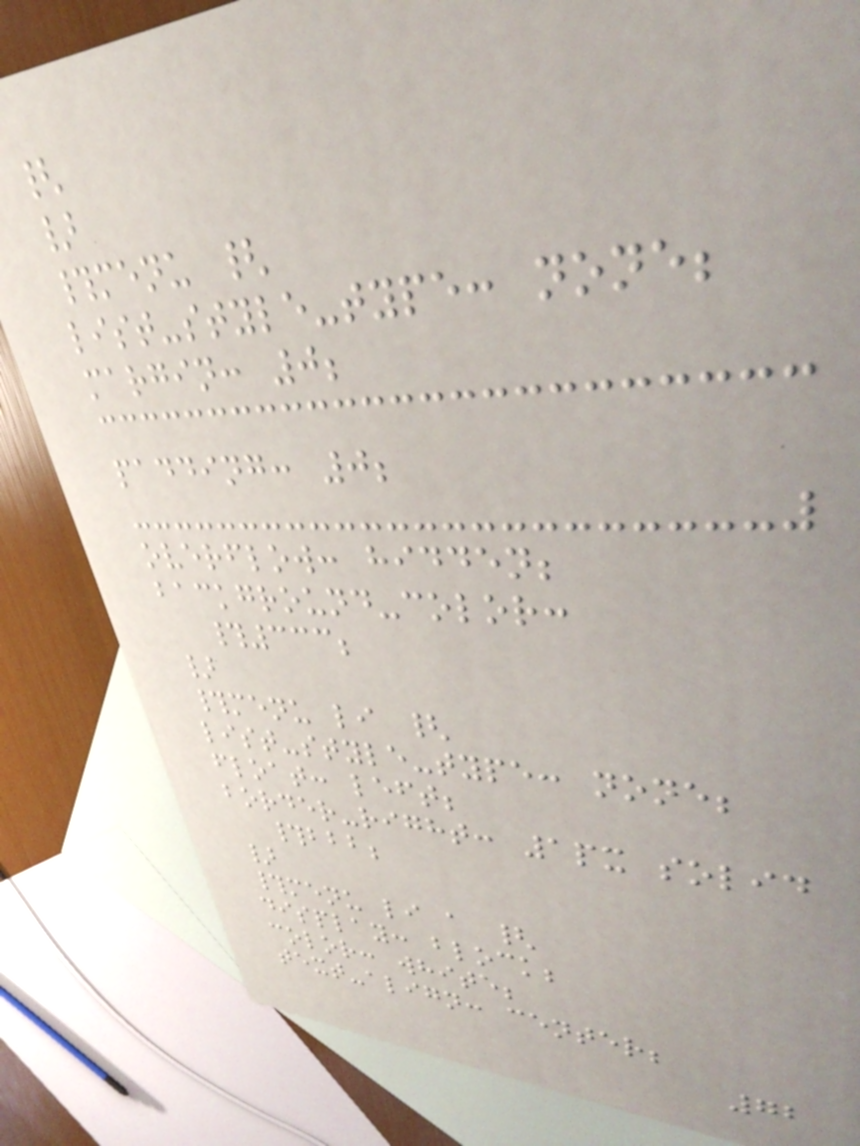{
}
#menu {
list-style-type: none;
margin: 0;
padding: 0;
overflow: hidden;
background-color:
#333;
}
#menu li {
list-style-type: none;
float: left;
border-right: 1px solid
#bbb;
}
#menu li a {
display: block;
color: white;
text-align: center;
72
